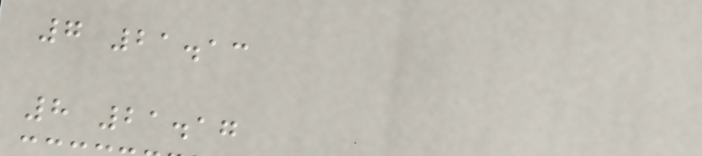7 21.13
8 21.17
